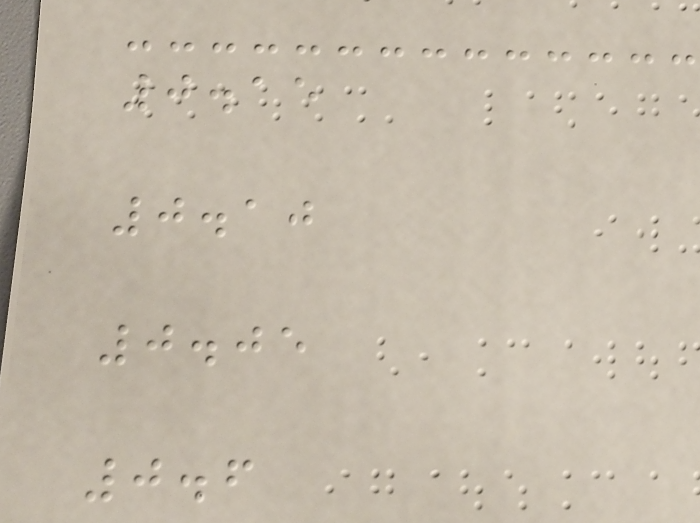0.15
0.10
0.05
0.6
